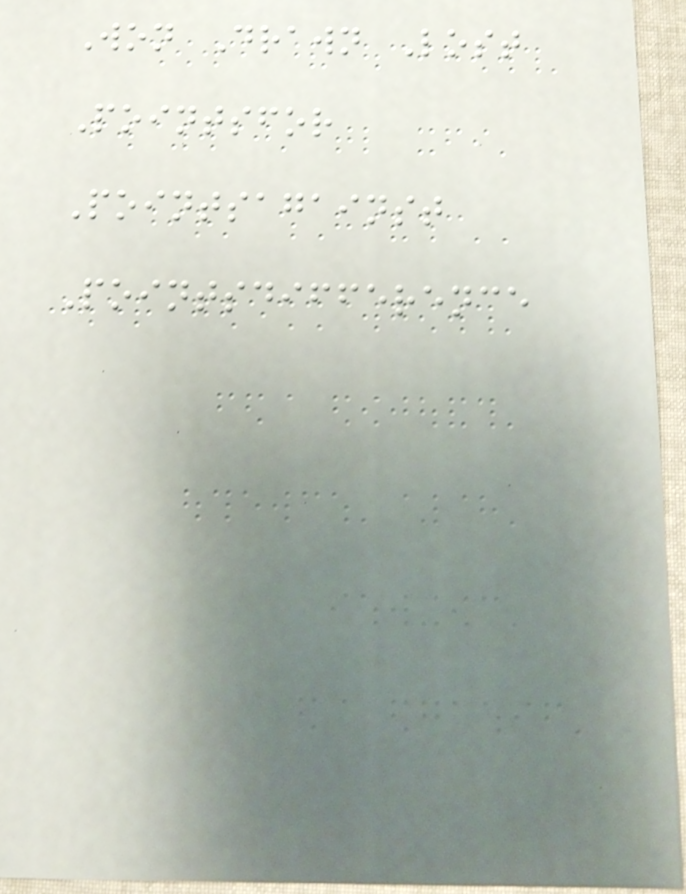Won Drawn Lost
Pointsfor
Pointsagainst
Pointsdifference
